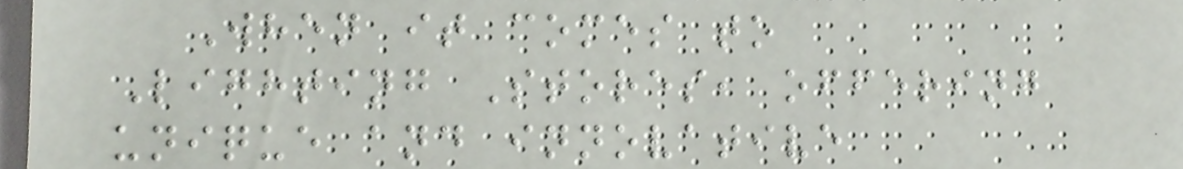When it comes to
Lighting Stores, offering
unique and innovative
